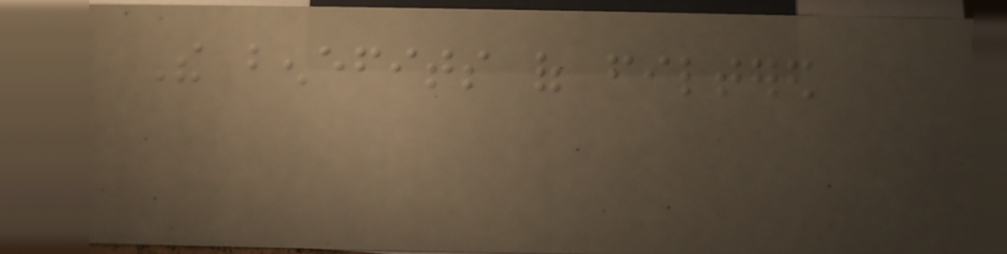The benefits of filtered
